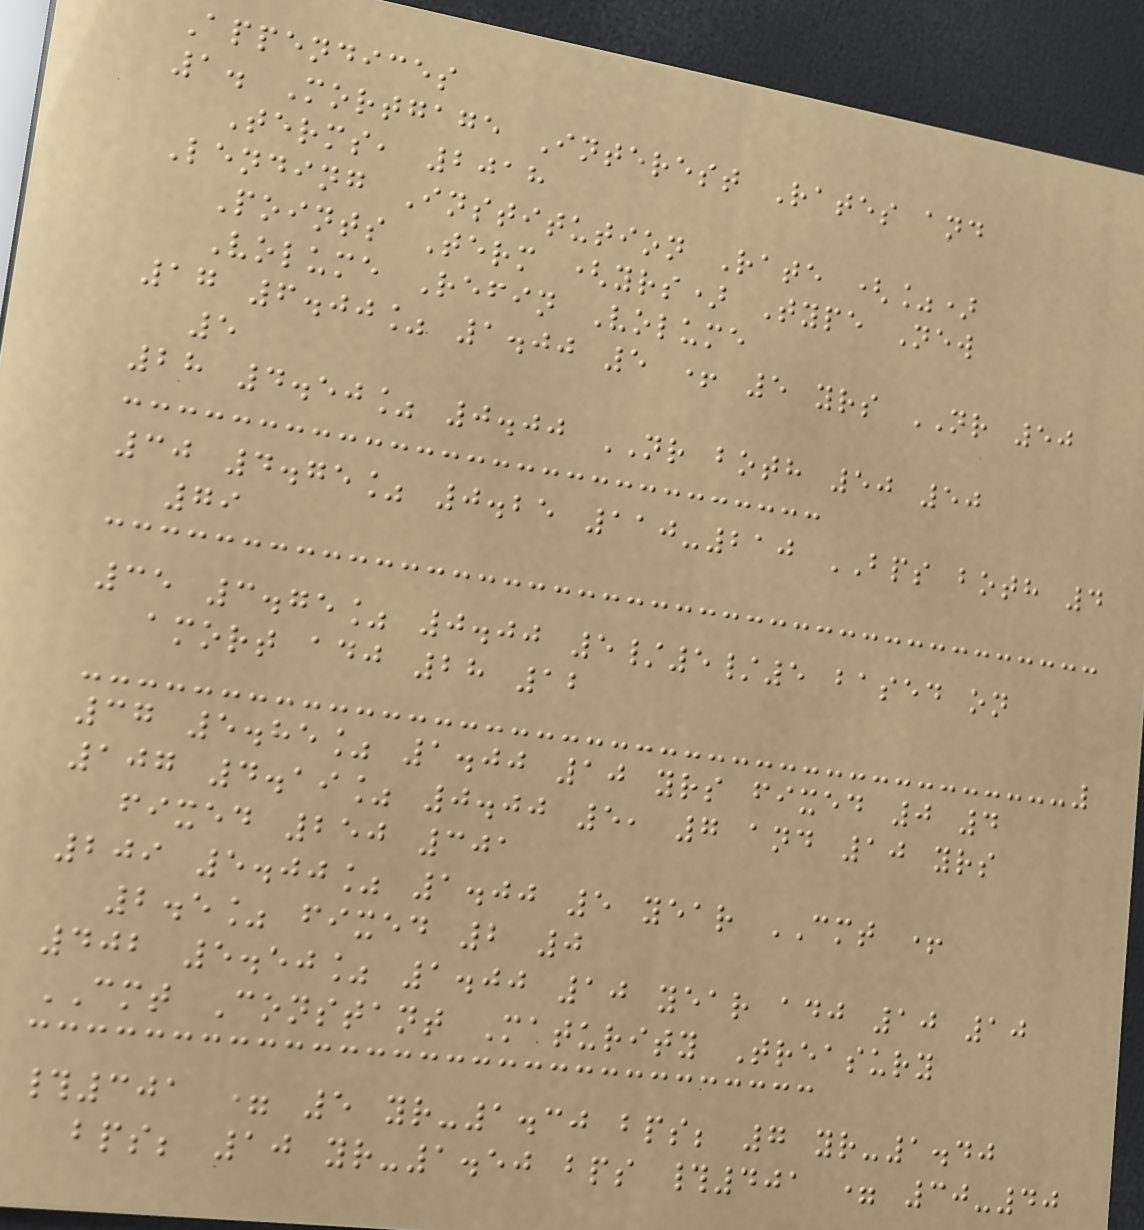Appendices
1. Mortgage Interest Rates and
Terms, 2018
Lending Institution Rate (%)
Points Term (yrs) Type New
Volume Refin Volume
17 6.00% 1.00 5 + 5 yrs NR 50
5
28 4.50% 0.00 NR both 50 50
30 4.75% 0.25 110-210 BPS both 4
79
35 3.75% 0.00 5/5/5 based on
amort adj 28 12
37 5.85% 1.00 10 yrs fixed 0 4
107 4.19% 0.00 5, 7 and 10 yrs
fixed 250 301
209 5.00% 1.00 5 year CMT +
2.5% fixed 2 0
402 5.50% 1.00 10 year adj 10 10
CMT Constant Maturity Treasury
#301 = 5 yr-1.30 bps; 7 yr-1.40
bps; 10 yr-1.50 bps #401 = 30-40
